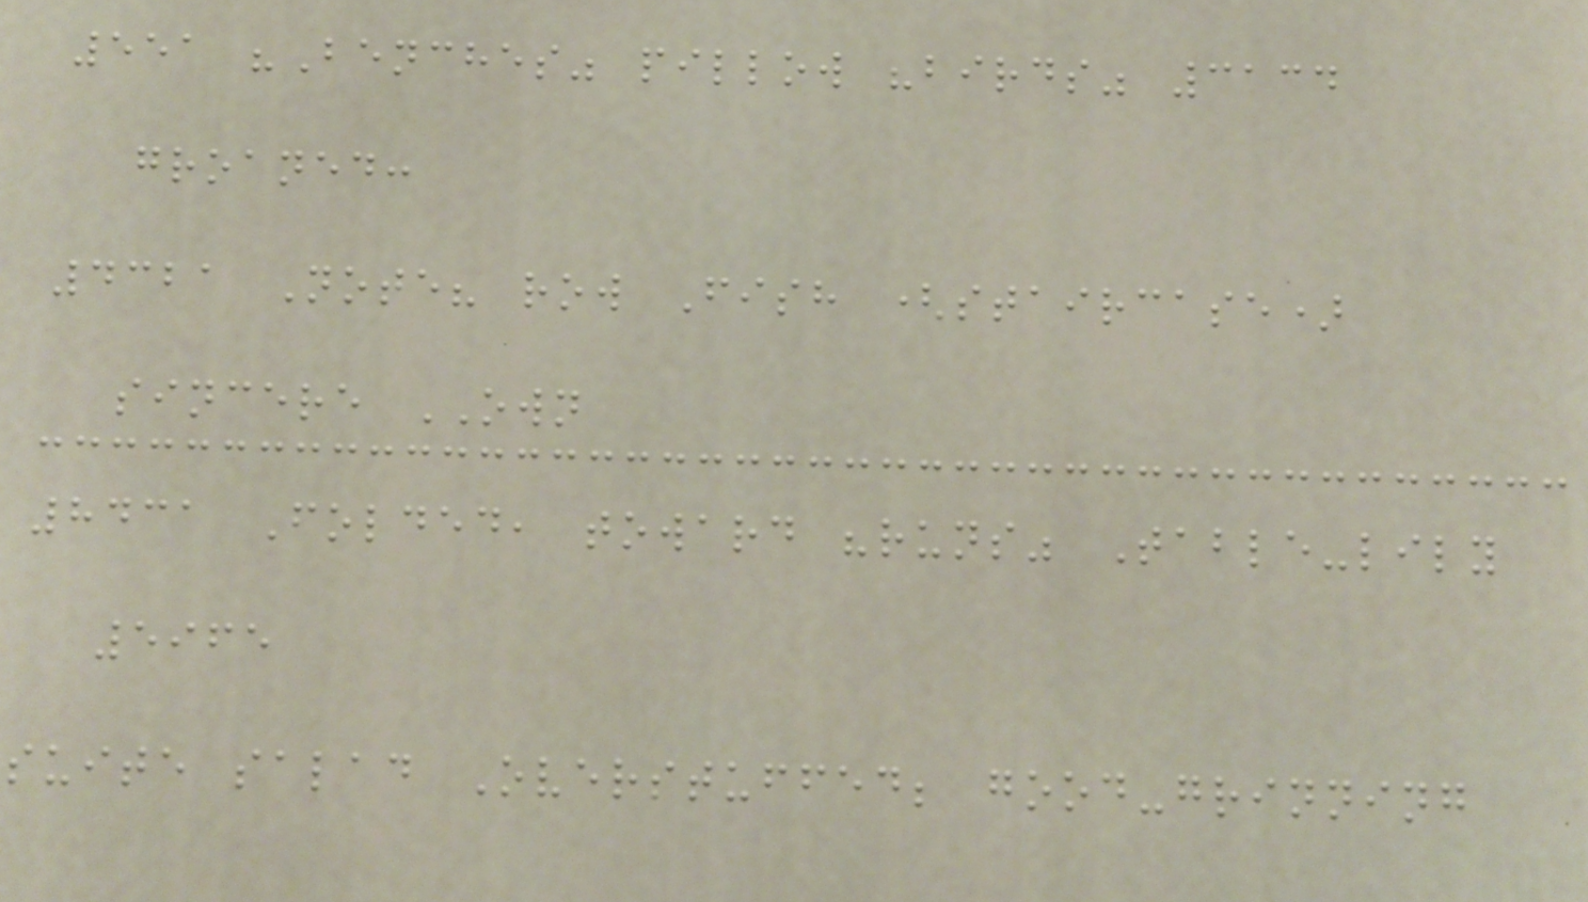551 "Benches" pillow "birds" 3134
groaned:
4321 Note? row Fish (staircase)
sincere OWN
8431 Folded, toward "runs" Table-lily
5965
suite salad Overstuffed; good-grinning
